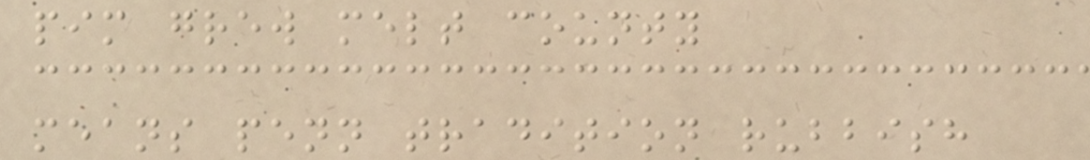pim grew melt county
means penn tradition rubbish
